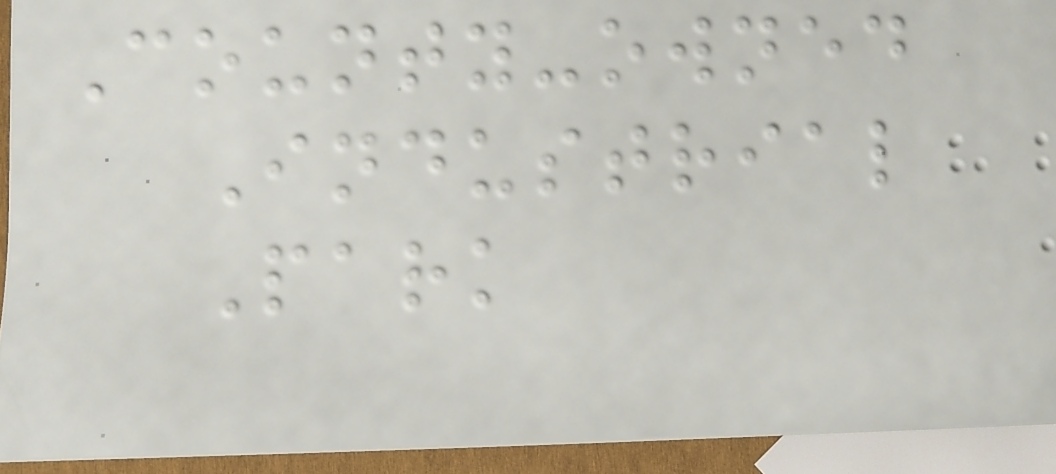County-owned
Industrial
Park
